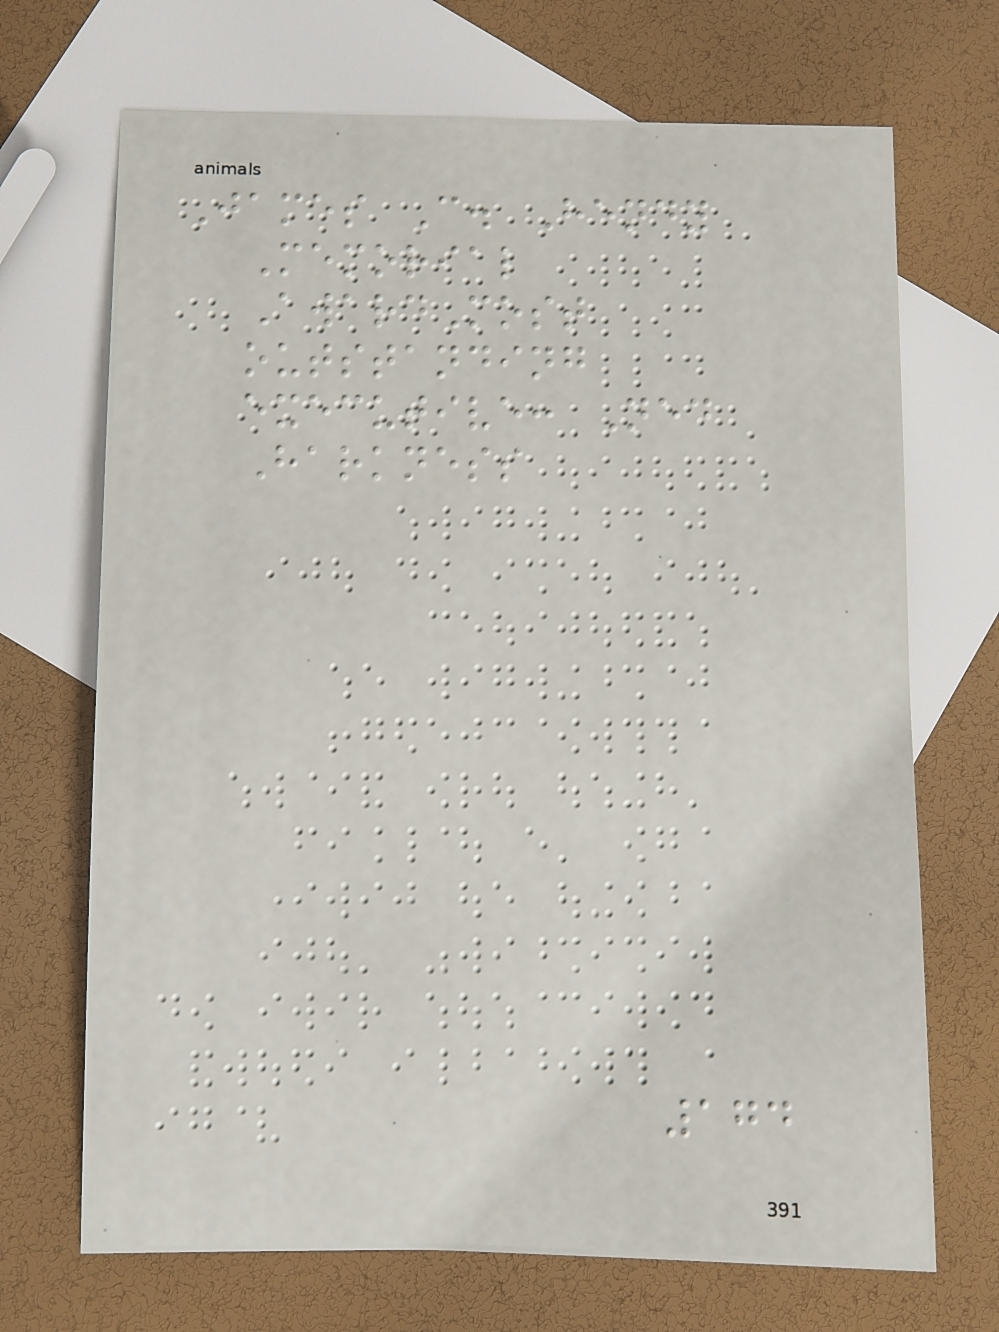James C. Hendy
Memorial
AwardMost
outstanding
executive: Ned
Harkness
174
